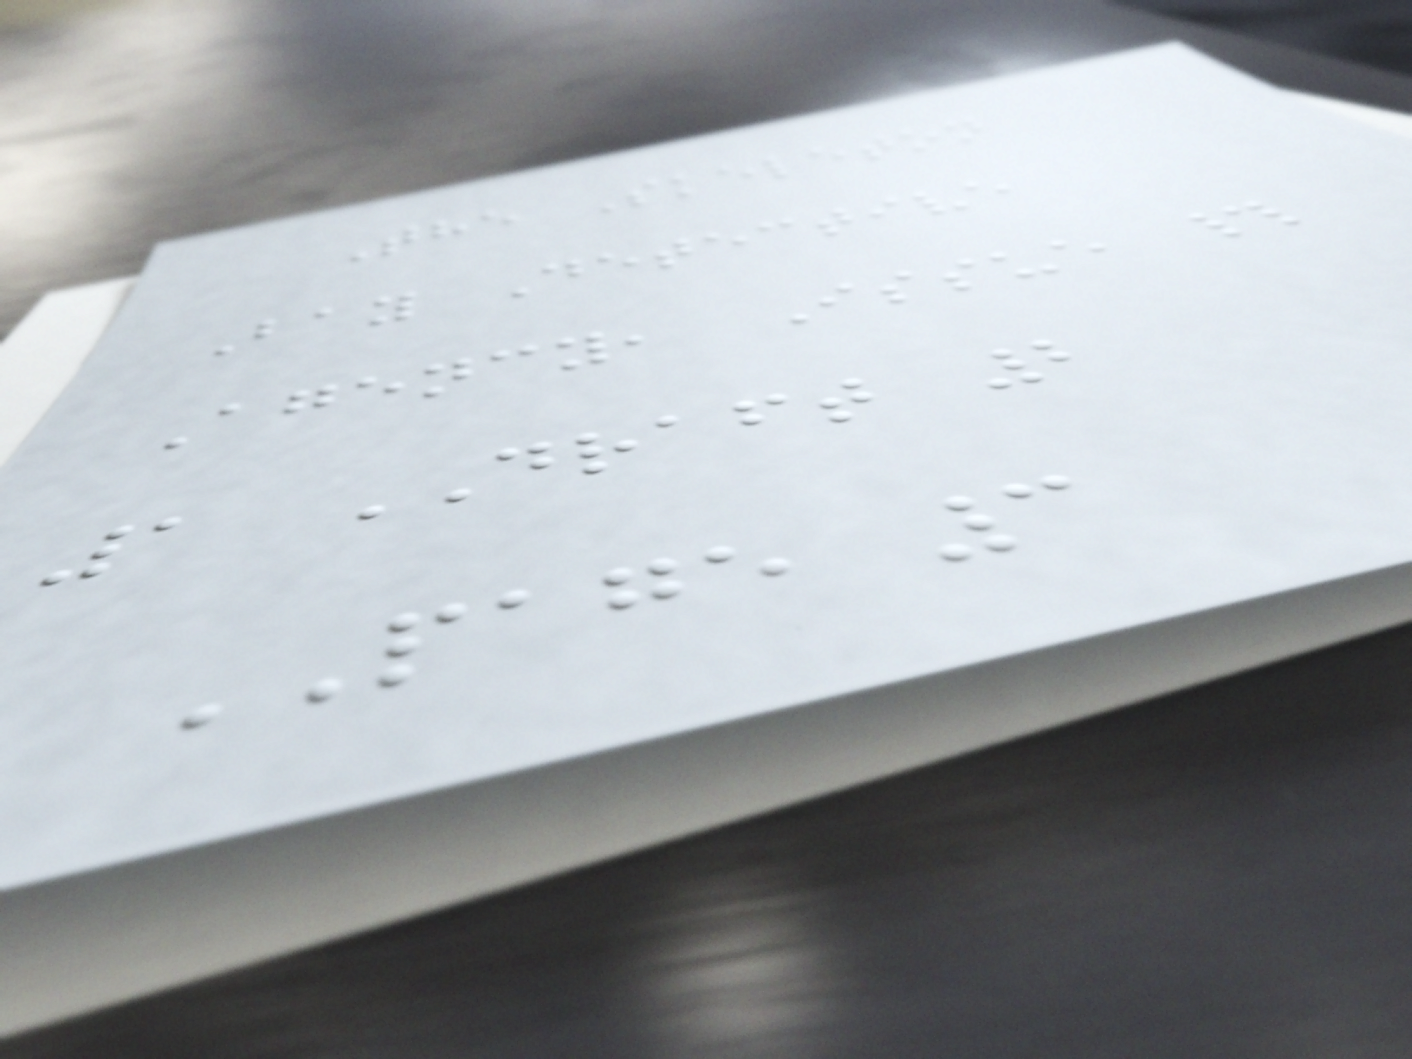The Skeleton
Bay Detective
Agency, Issue #
1 DRAFT 2
PAGE 3
